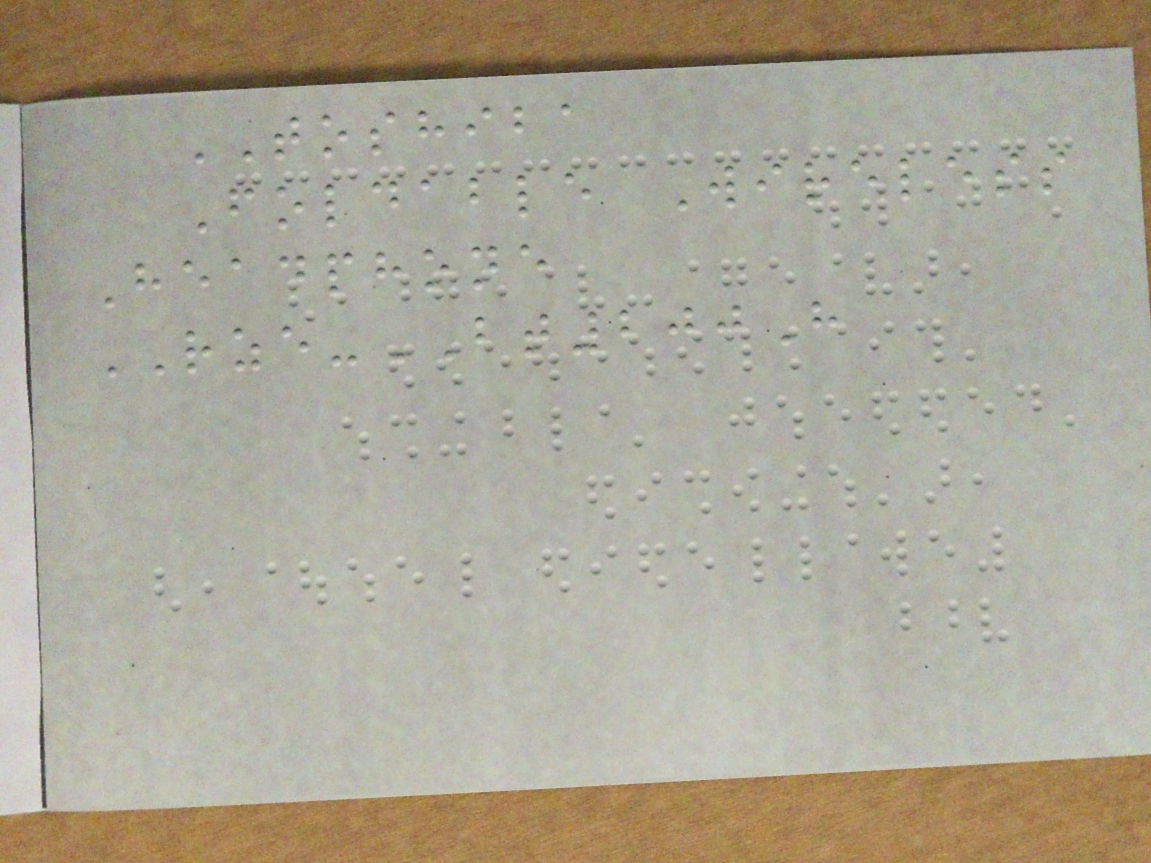TOSHIBA
Foldable Wireless
Headphone
RZE-BT200H
